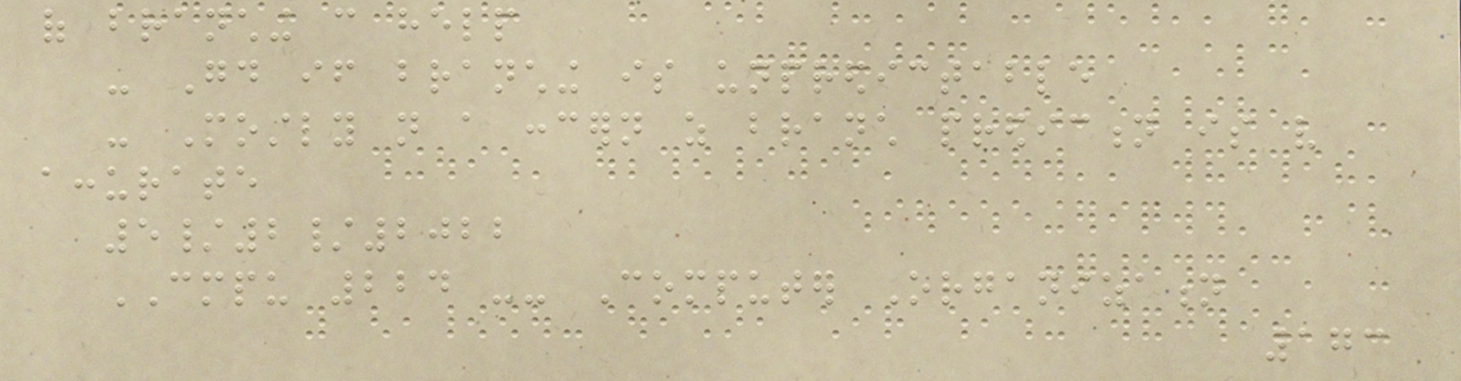of branching can help
- Good if branching is unpredictable
- Mostly not a concern as branch prediction is very
accurate
5/2/2022
CMPU 224 -- Computer Organization
173
